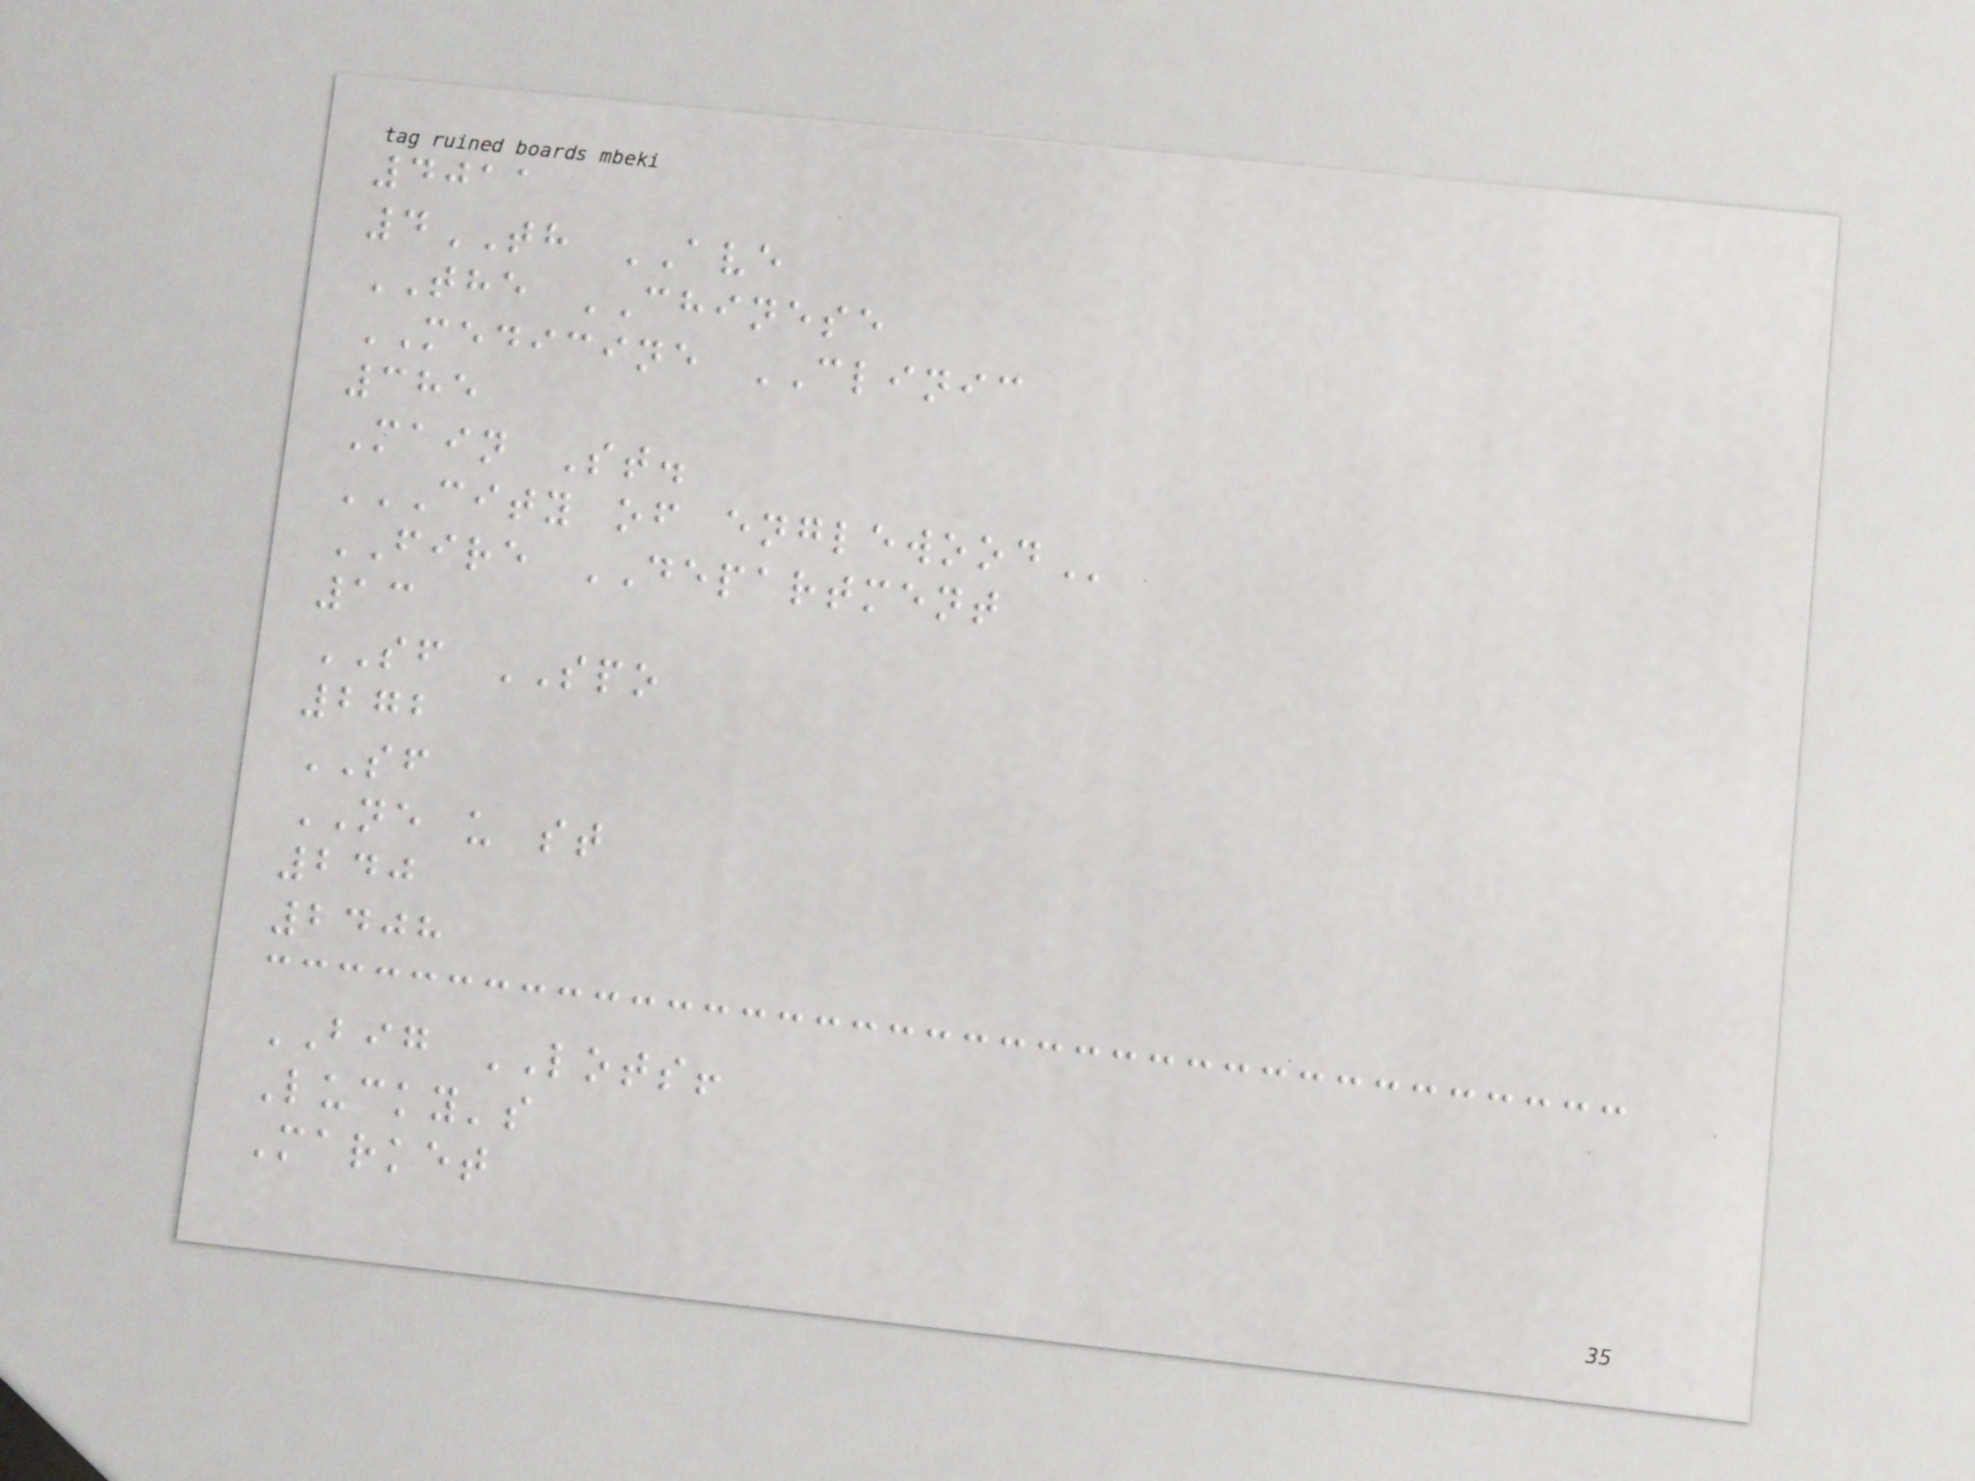4011
4TH AVE
THE CHINESE
MEDICINE CLINIC
385
Main St.
CITY OF ENGLEWOOD
FIRE DEPARTMENT
13
SF SPO
272
SF
NE u st
240
2408
BIG LOTS!
Lucky's
Market
